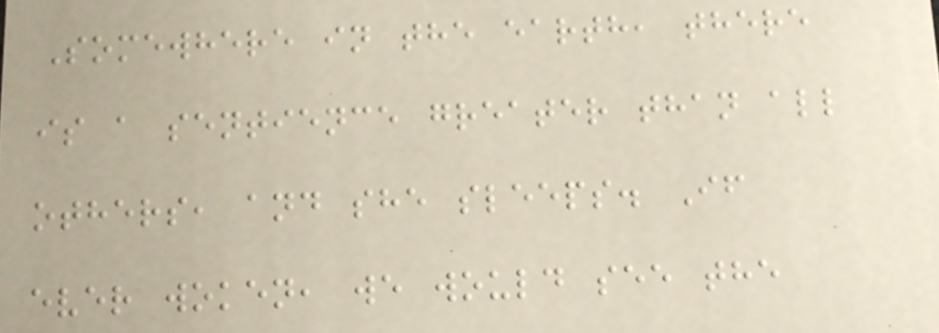Somewhere in the earth, there
is a sentience greater than all
others, and she sleeps. If
ever woken, we would see the
